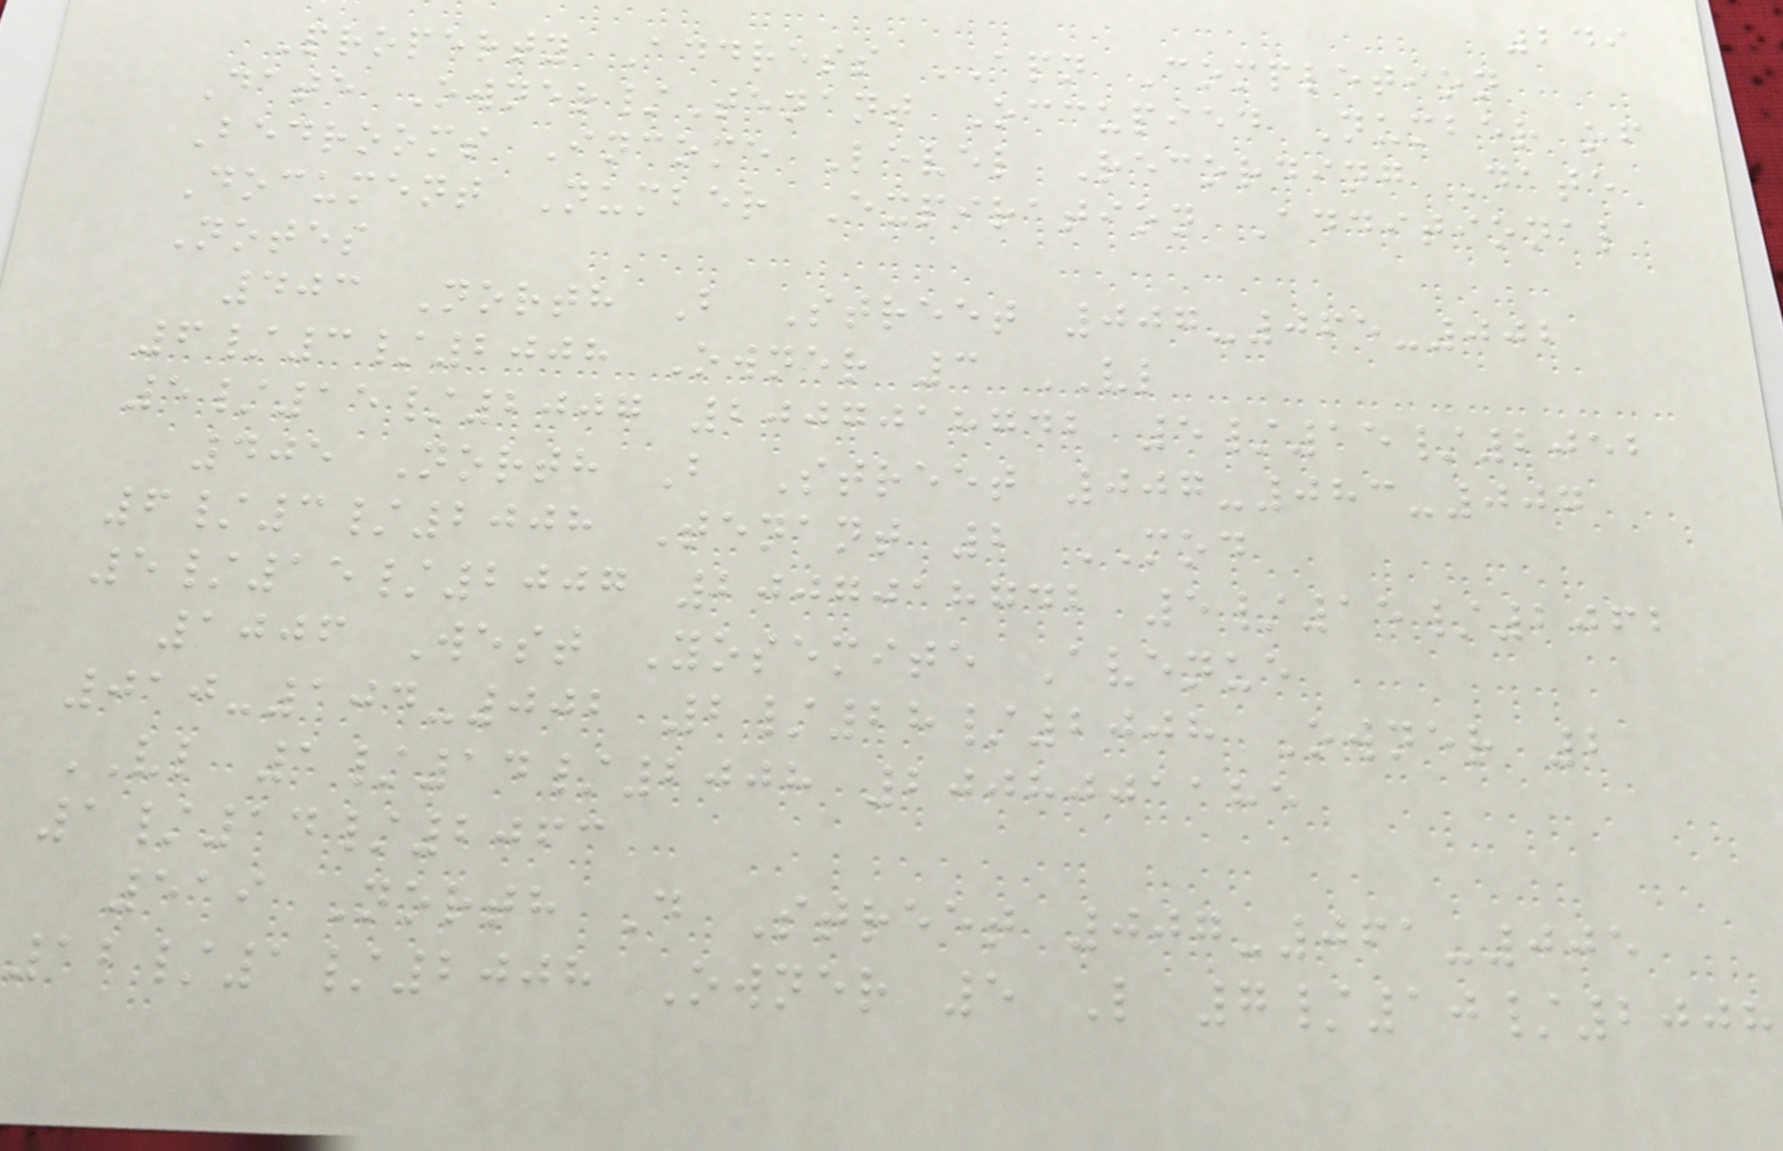249
Property Address APN Completion
Date Owner/Tenant Occupied Number of
Bedrooms Income Level Recording Date
Document Number Expiration Additional
Notes
403 North B Street 007-065-002
6/3/2008 Owner 3 VL
5/15/2007 2007018742 5/15/2052
405 North B Street 007-083-007
6/3/2008 Tenant 2 MOD
5/15/2007 2007018742 5/15/2062
1006 West Yosemite Avenue
010-104-002 2/28/2008 Owner 2
VL 1/14/2008 2008001185
1/14/2063
519 North D Street 007-061-005
12/1/2008 Owner 5 L 7/10/2008
